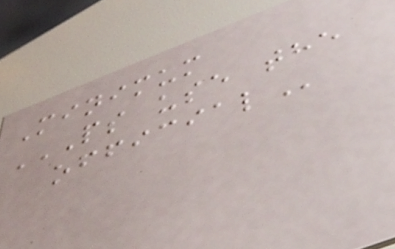Minimum
PS USE THE
OFFICIAL
